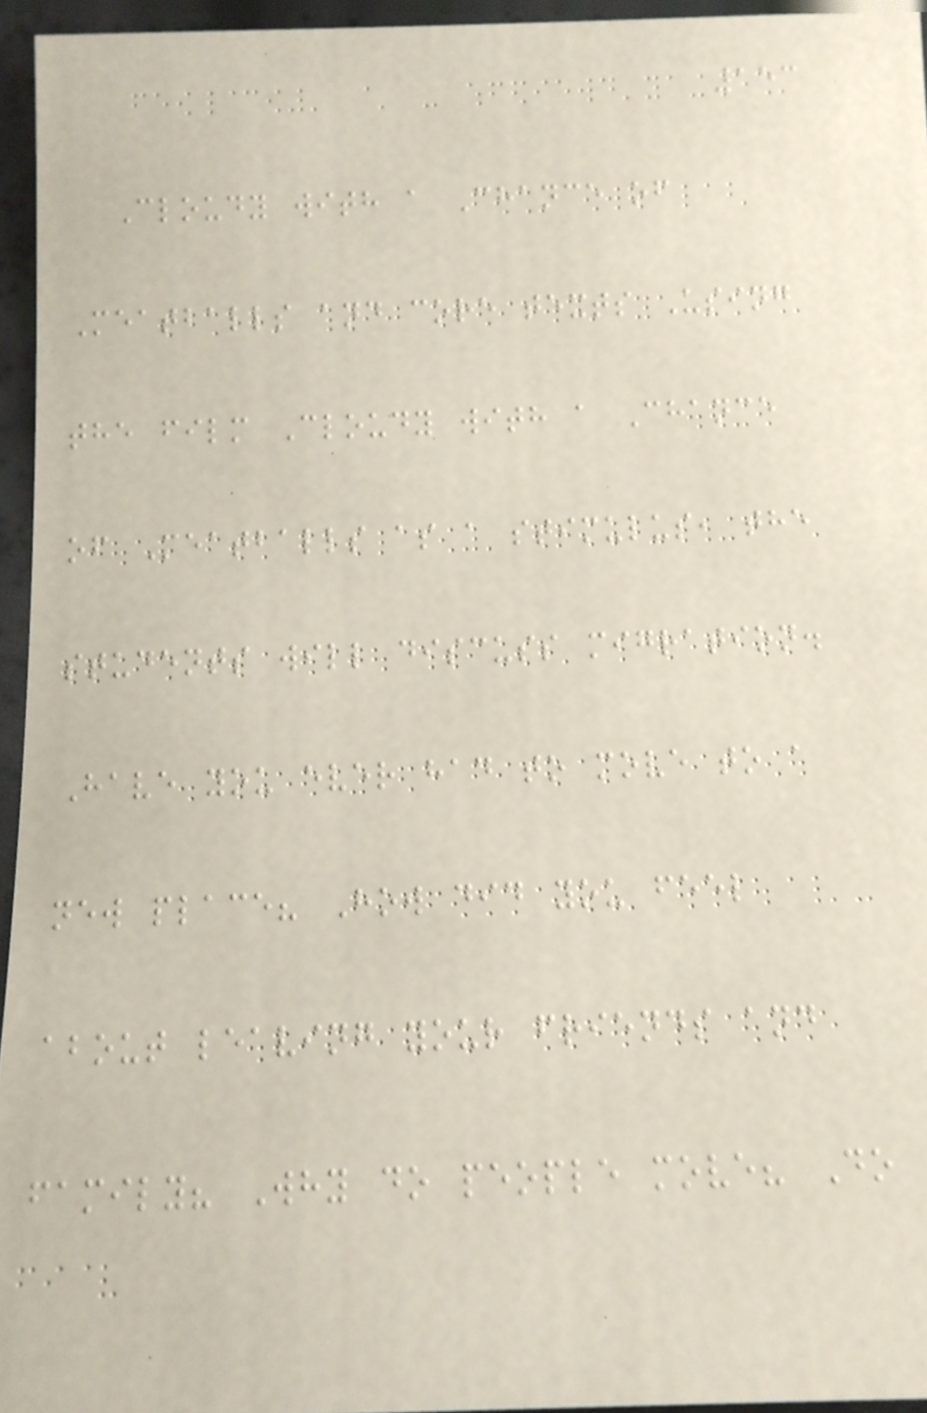153
Cloudy with a Chance of
Meatballs and core texts Using
the film Cloudy with a Chance
of Meatballs as a stimulus, the
students will discuss migration.
Have you ever had to move to a
new place? How did you feel
about leaving your friends and
family? Why do people move? Do
